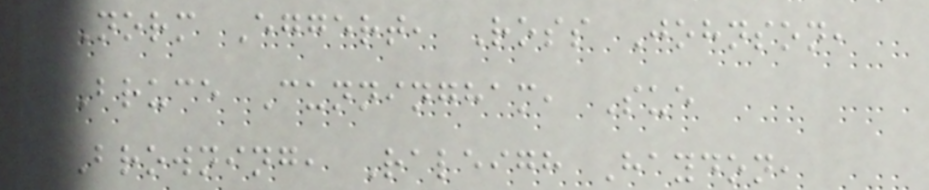Norm Eggert, Ross Johnson,
Bruce Cunningham, Sue
Browning, Raleigh Haydon,
